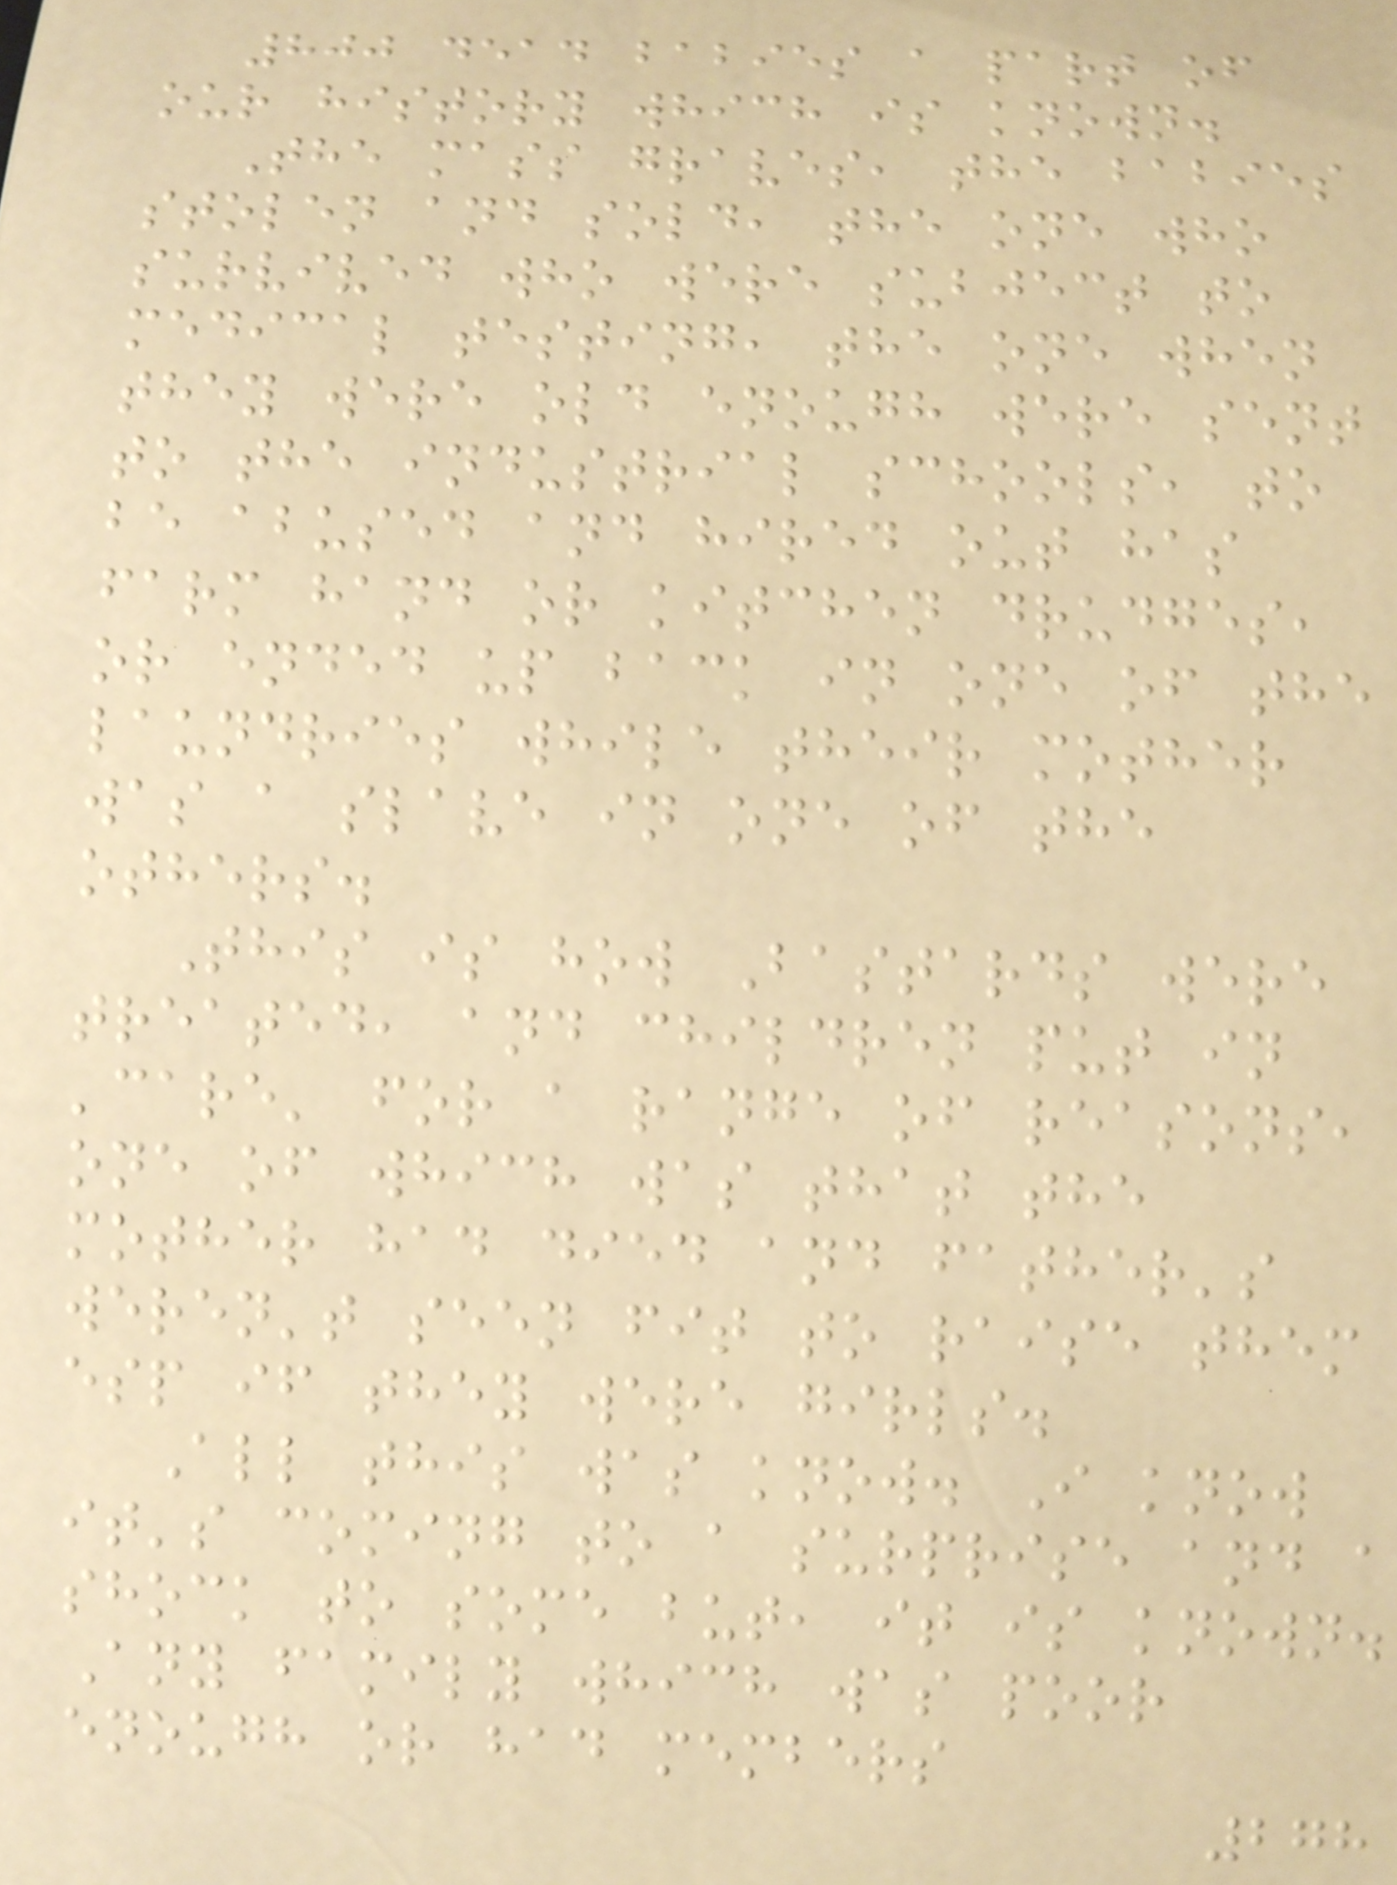800 dead babies a part of
our history which is known.
The mass graves, the babies
stolen and sold, the one who
survived who were subject to
medical testing, the one when
they were old enough were sent
to the industrial schools, to
be abused and hired out has
farm hand or kitchen drudges,
or ended up back in one of the
laundries while their mother
was a slave in one of the
others.
This is how Bastards were
treated, and children put in
'care' for a range of reasons,
one of which was that the
mother had died and father's
weren't seen fit to raise them
esp if they were girls.
All this was know. I know
it's coming to a surprise and a
shock to some but, it is known.
Any family which was poor
enough or had members
278
